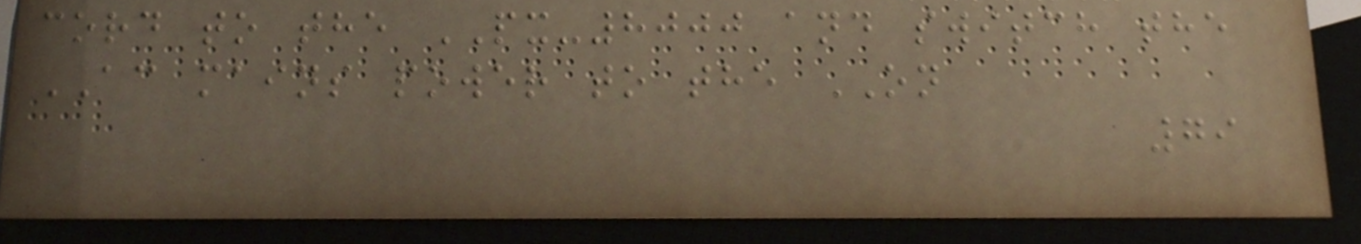cord to the PX-8000 and switch the
AC mains power to the ON
79
